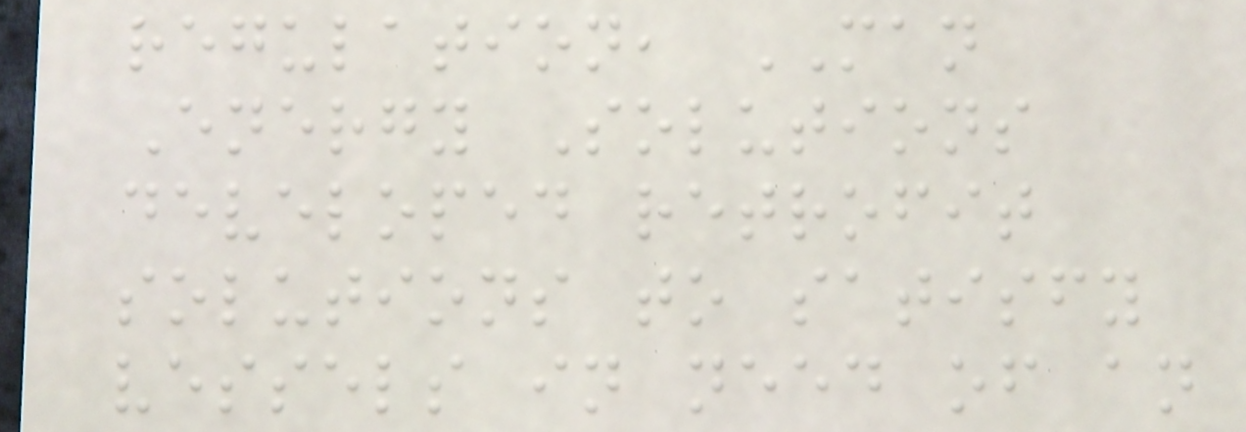regulation, MAN
Energy Solutions
developed retrofit
solutions to satisfy
vessels in need of an
